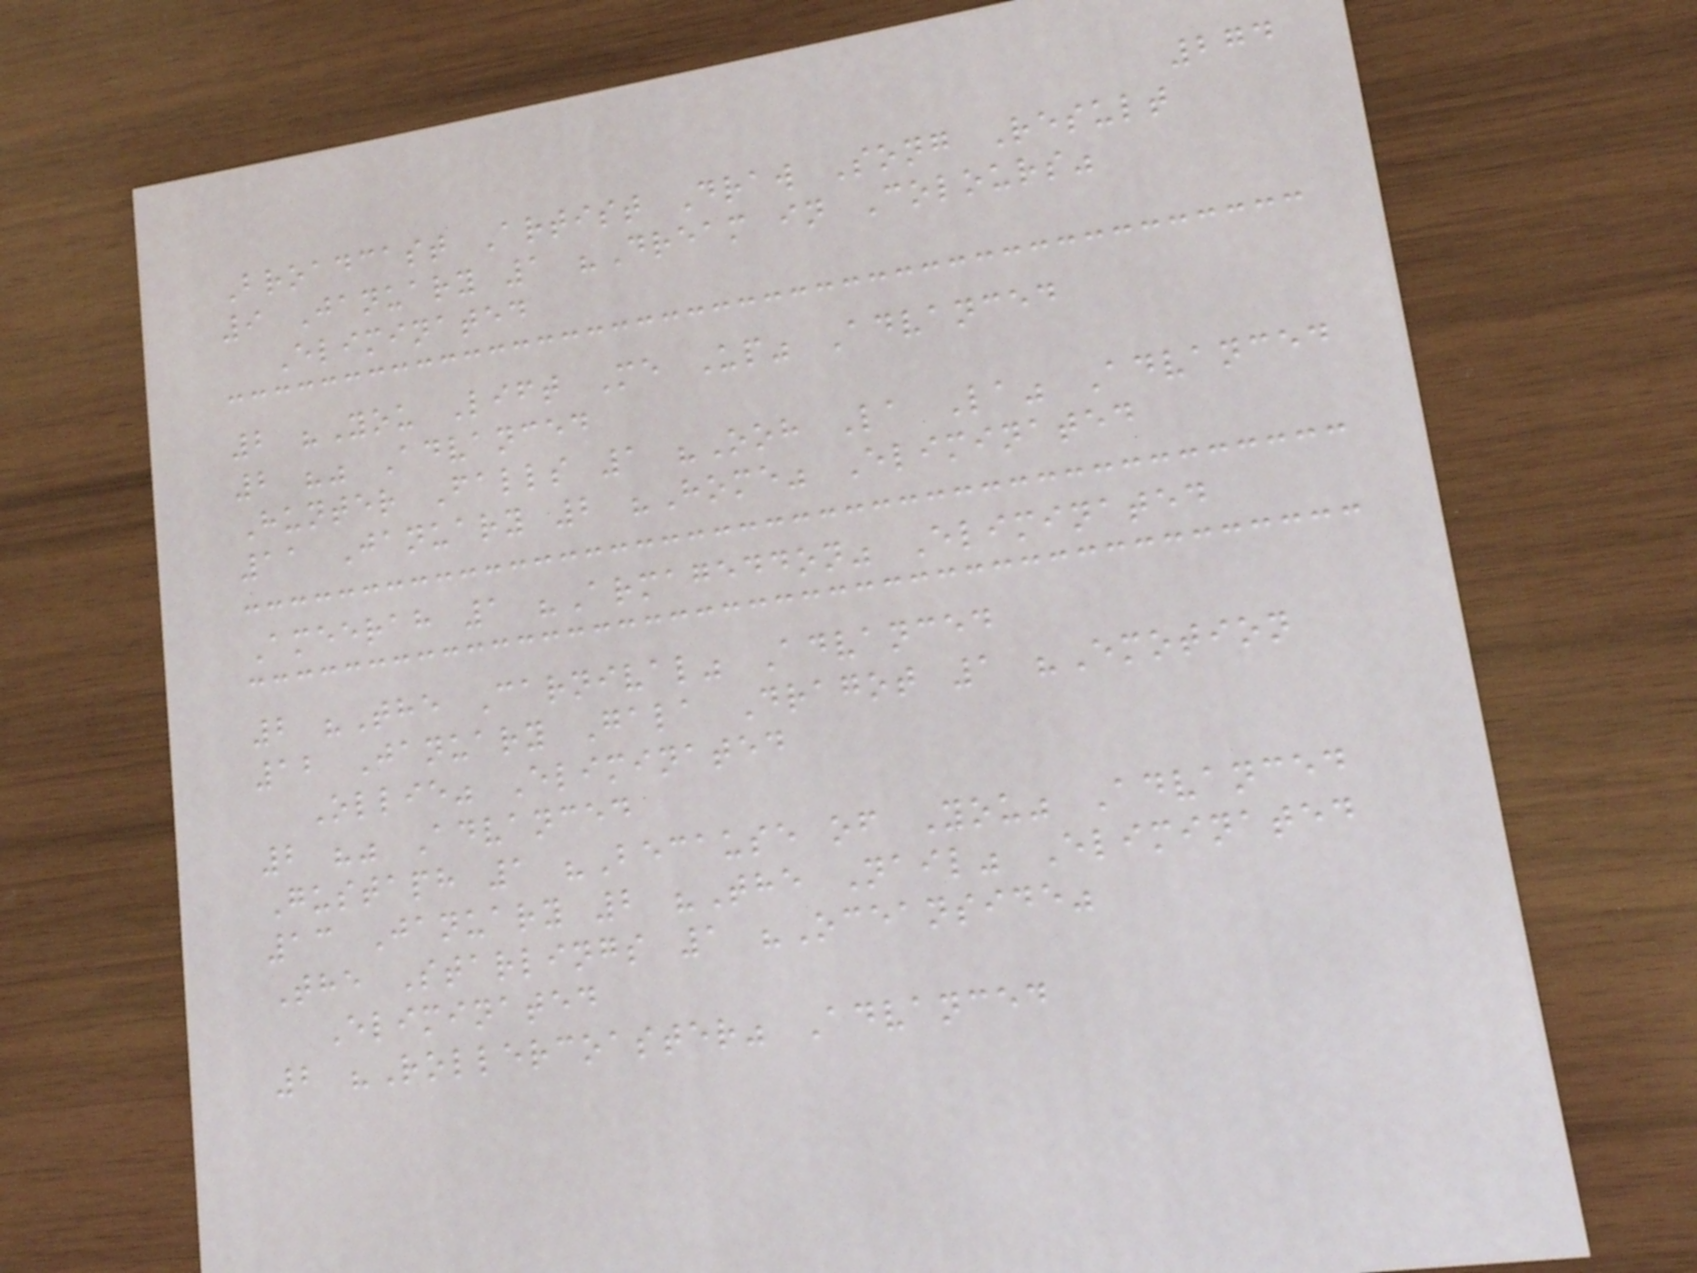274
Broadcast Artist Draw Song Result
9 January 1 "Dream in Colours"
Eliminated
2 "You Lift Me Up" Advanced
2 "" Advanced
Hunter Falls 1 "Ooh La La" Advanced
11 January 2 "Home" Eliminated
Ameerah 1 "Armageddon" Eliminated
2 "The Carnival" Advanced
12 January Gala Dragot 1 "Emotion
Ollie" Eliminated
2 "" Advanced
Gustaph 1 "Because of You" Advanced
13 January 2 "The Nail" Eliminated
The Starlings 1 "Oceanside"
Eliminated
2 "Rollercoaster" Advanced
